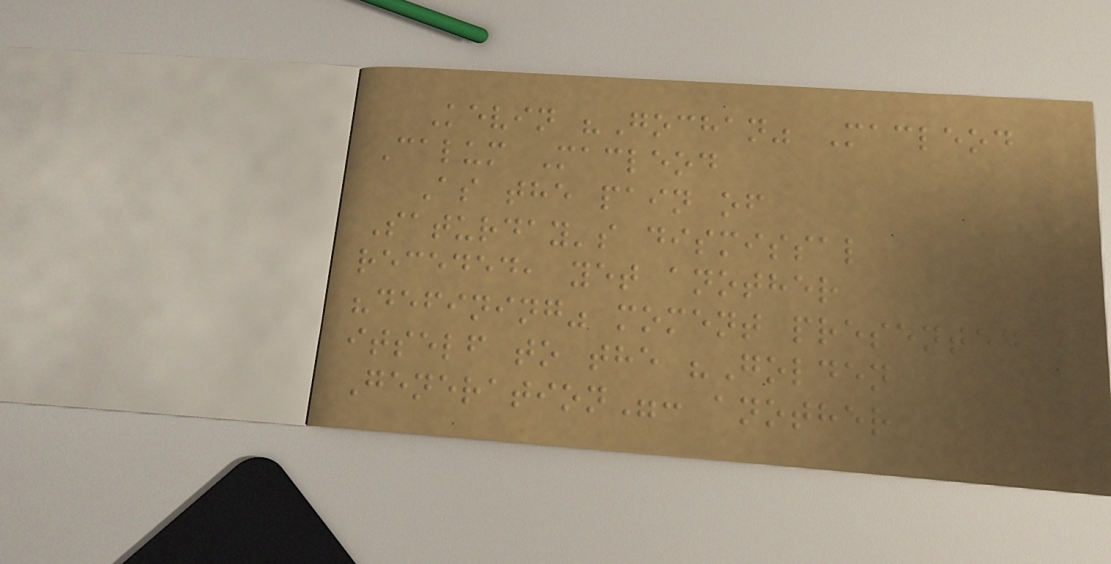Kevin "Gochan" Macleod
Calum Macleod
As the pain of
Saturday's dismissal
receded, yet another
"defining" moment presented
itself to the "Golden
Generation": another
